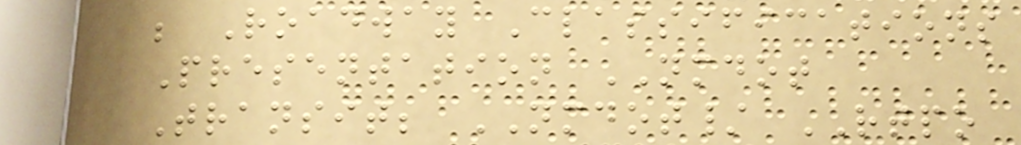; Roadway Classifications
Presentation NMDOT
Transit; NMDOT/ RTPO
